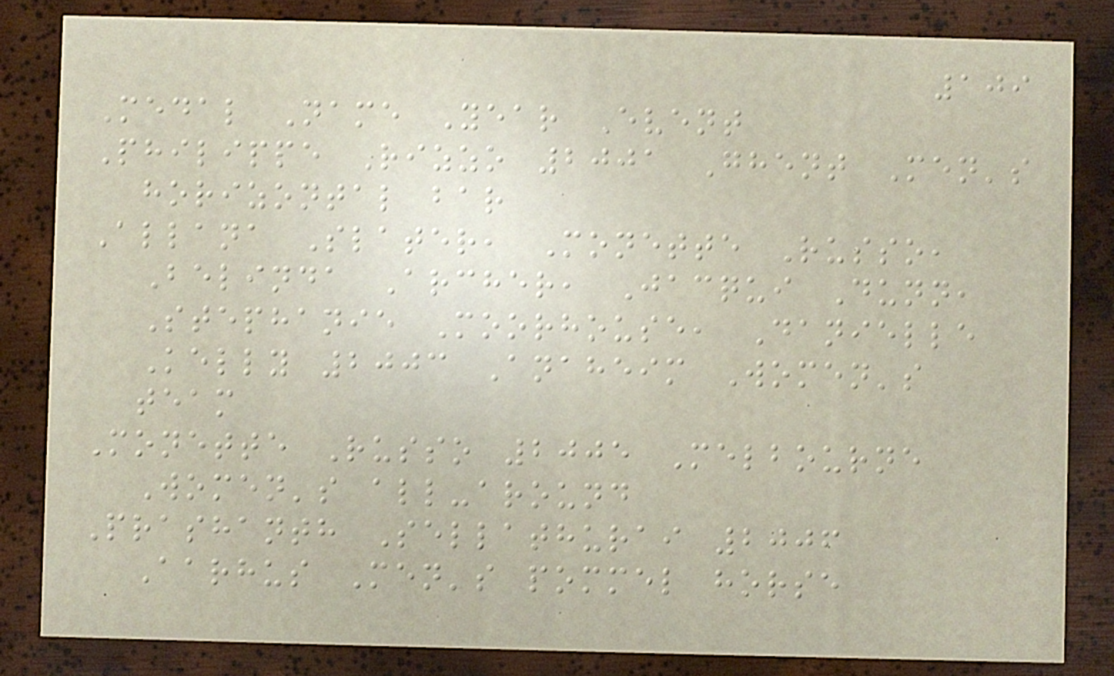109
Medal Name Year Event
Philippe Rizzo 2001 Ghent Men's
horizontal bar
Allana Slater, Monette Russo,
Belinda Archer, Jacqui Dunn,
Stephanie Moorhouse, Danielle
Kelly 2003 Anaheim Women's
team
Monette Russo 2005 Melbourne
Women's all-around
Prashanth Sellathurai 2006
Aarhus Men's pommel horse
